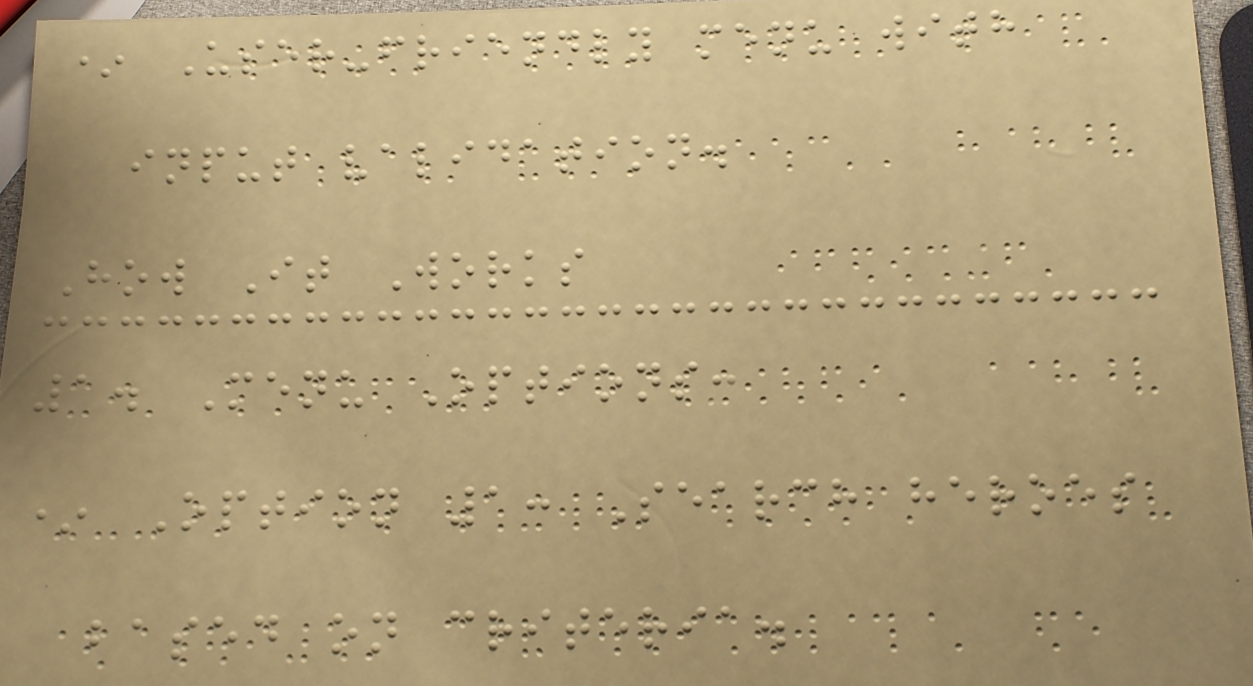* User-friendly menu with
input validation.
How It Works
1. Menu Options:
* Option 1: Search heroes
based on criteria.
